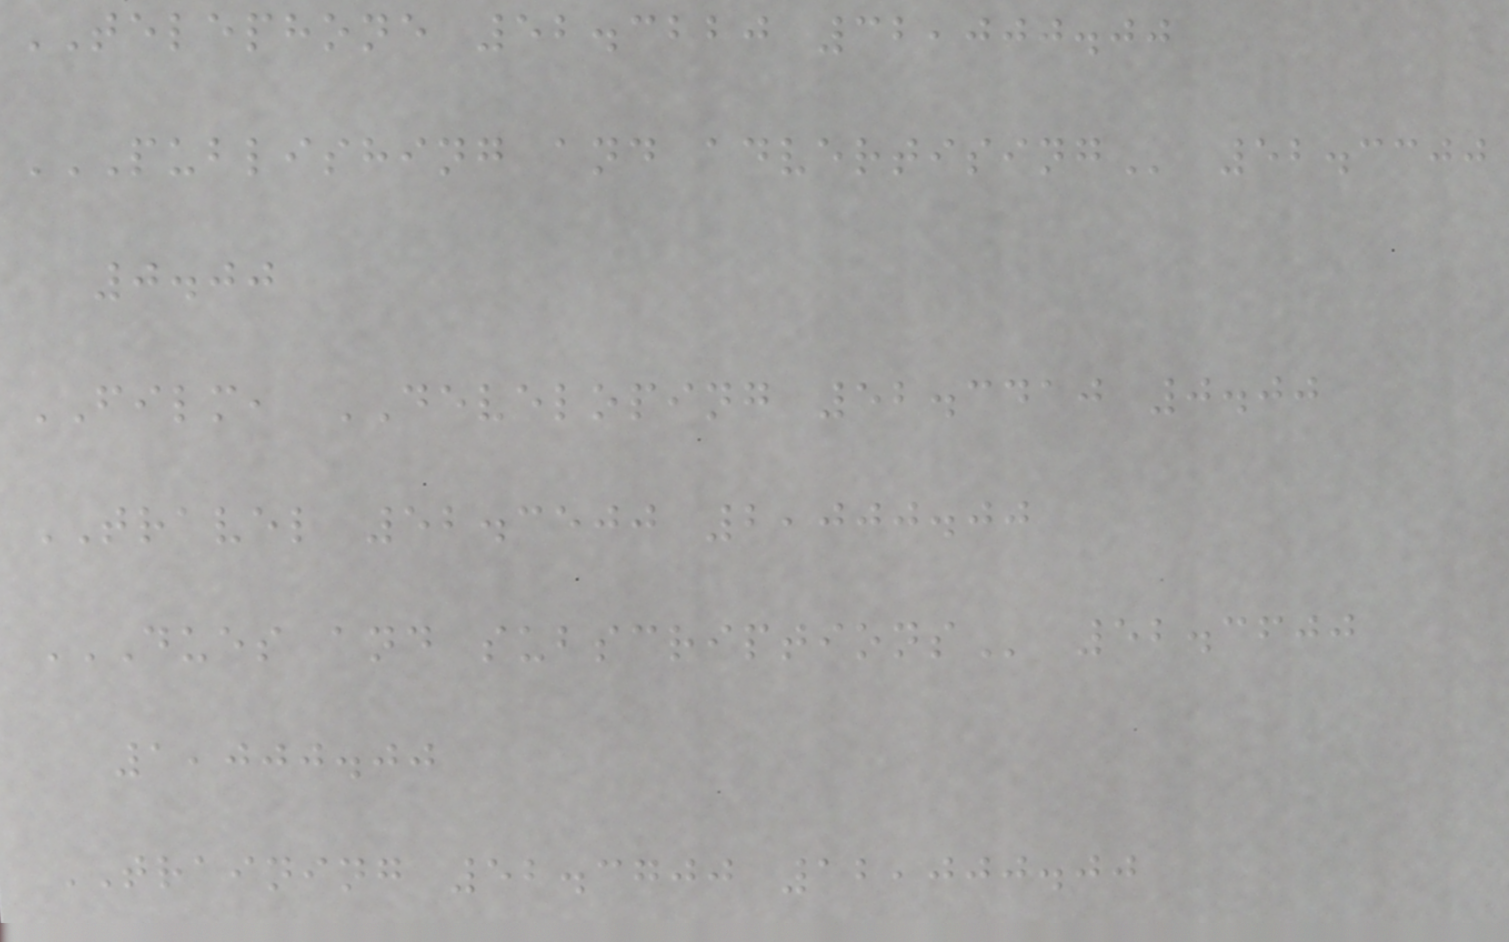TELEPHONE 52.3220 32,000.00
PUBLISHING AND ADVERTISING 52.3300
0.00
FILM, DEVELOPING 52.3410 0.00
TRAVEL 52.3500 2,000.00
DUES AND SUBSCRIPTIONS 52.3600
1,000.00
TRAINING 52.3700 12,000.00
